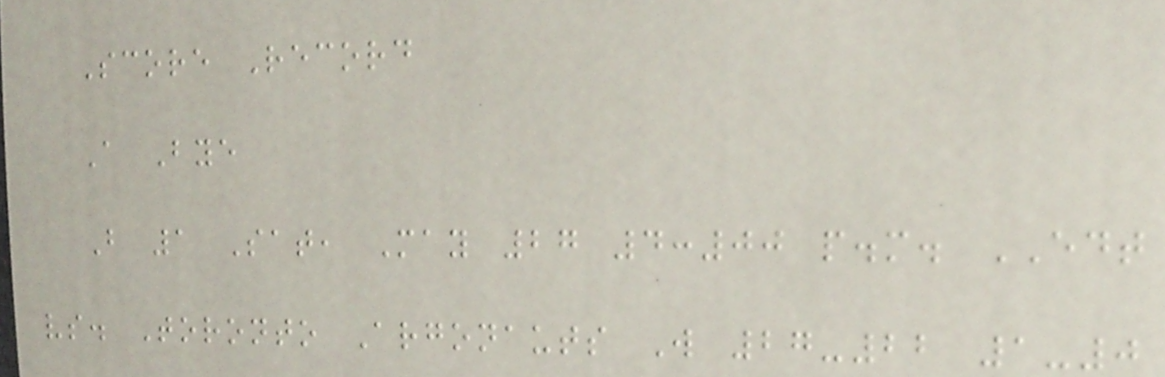Score Record
A Bye
B 1 Sat, May 27 4:00 p.m. EDT
vs. Toronto Argonauts W 27-22 1-0
